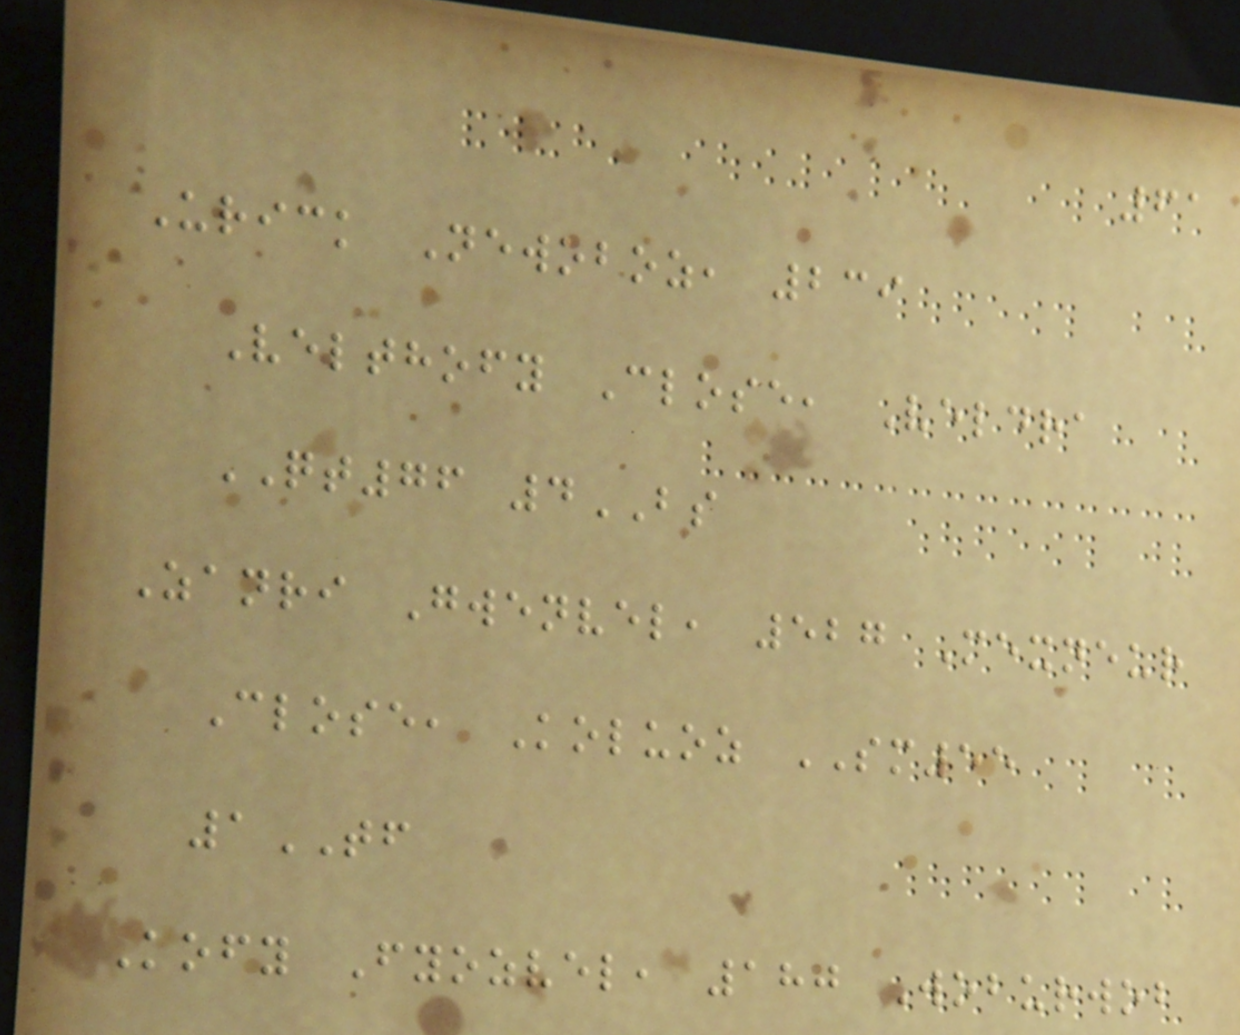61
Urick Newoboz, 239
Velthofy Close, Veldra
QT76 4BS
Zanri Gwenvel, 527 Mexneur
Close, Koluoz SM55
1TF
Kofy Fyozvel, 180 Woburwob
